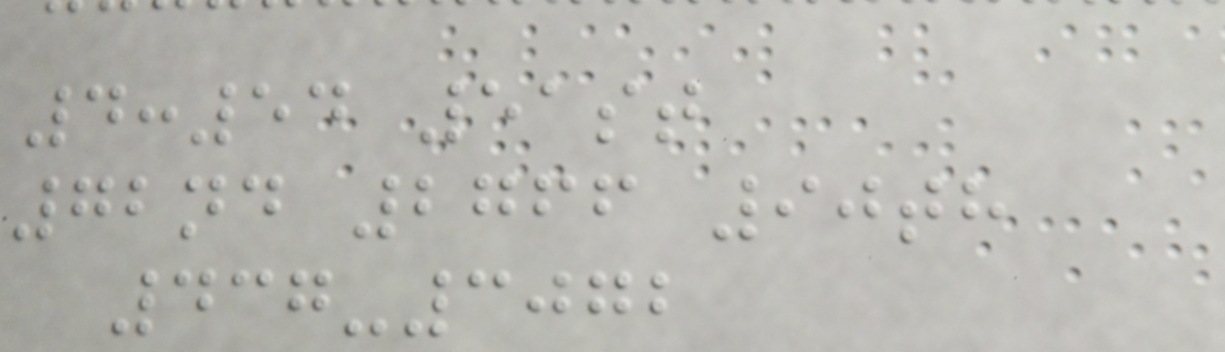4:54 51st
72nd 2766 90th
437-3072
